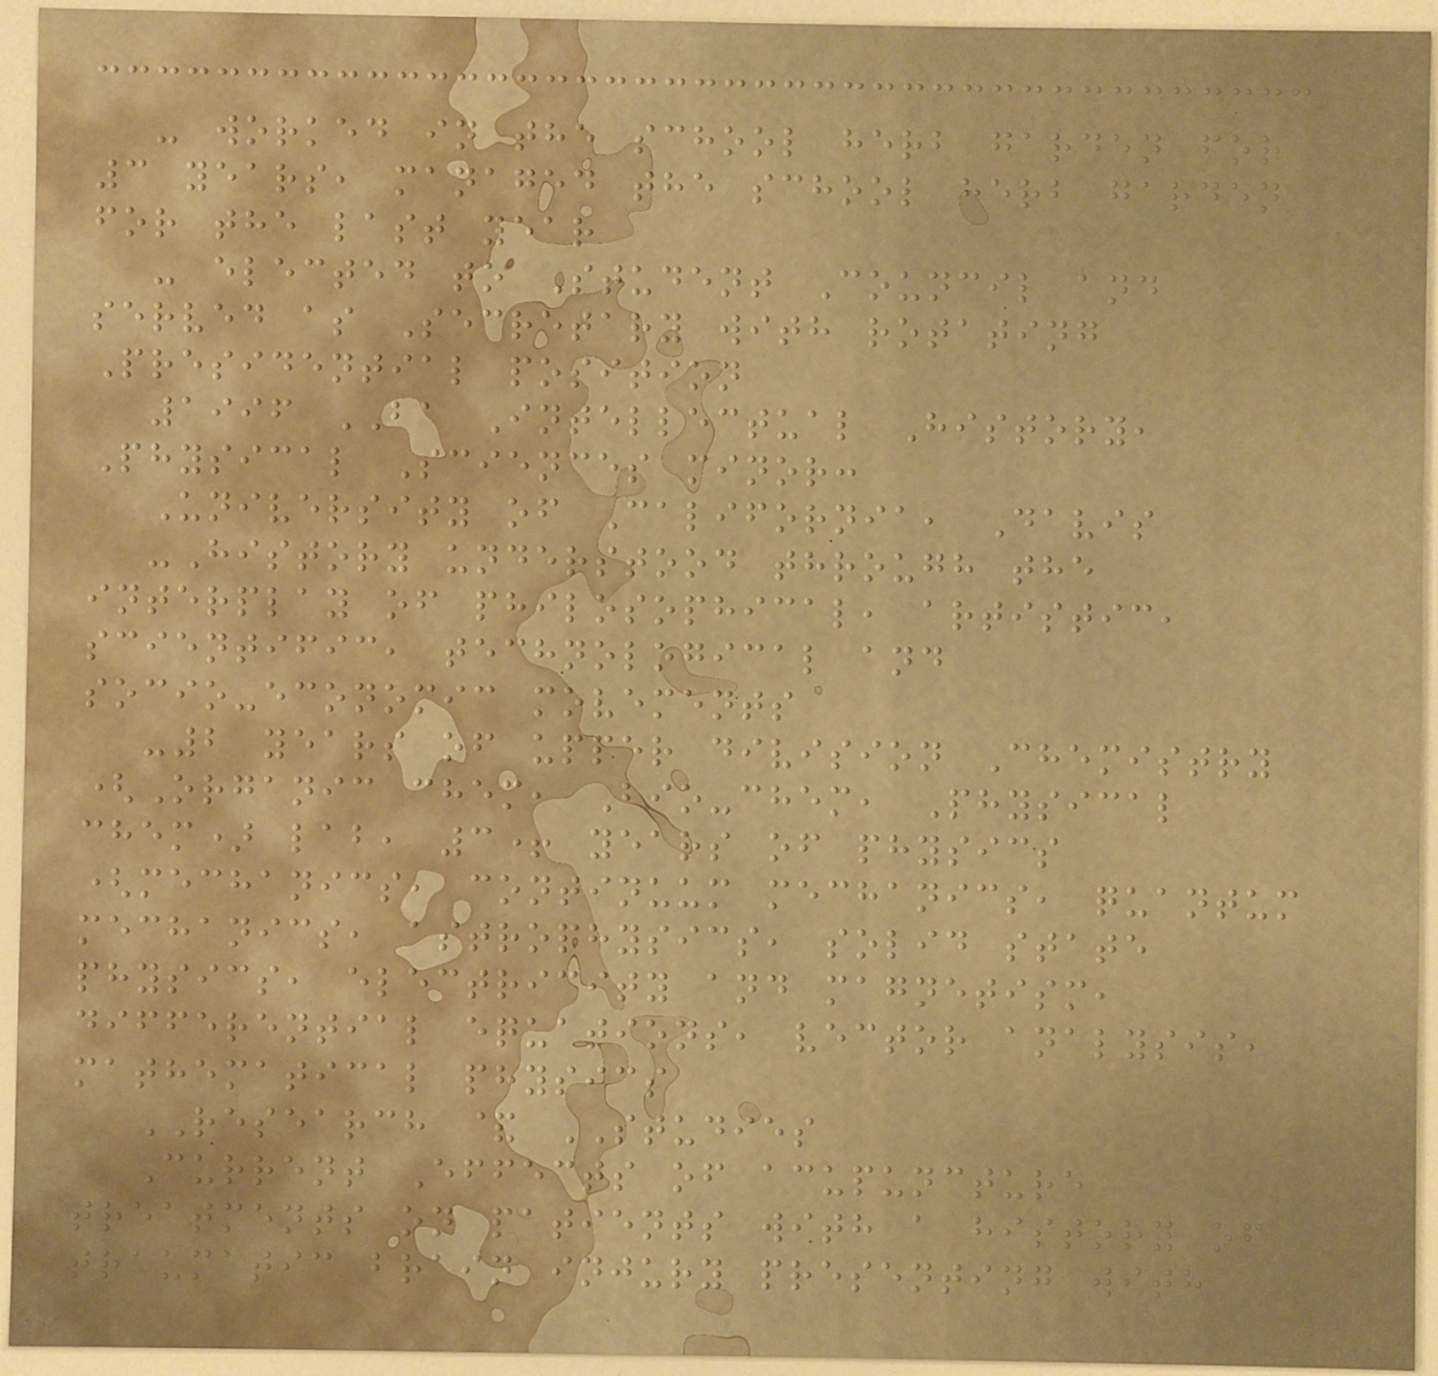- worked in the school herb garden for
3 years, managed the school herb garden
for the last year
- elected to Student Council and
served as Secretary with rotating
Presidential position
1996 BA Intellectual History,
Physical Sciences minor:
University of California, Davis
-History understood through the
interplay of philosophical, artistic,
scientific, technological and
socio-economic movements
-2 years of upper division Chemistry
(Organic chem, Bio-chem, Physical
chem) lab, 3+ years of physics
(mechanics, continuum mechanics, quantum
mechanics, astrophysics, solid state
physics, electricity and magnetism,
differential equations, vector analysis,
mathematical physics
RESEARCH & STUDIES
Current Effects of acupuncture
treatments on patients with a history of
traumatic brain injury presenting with
